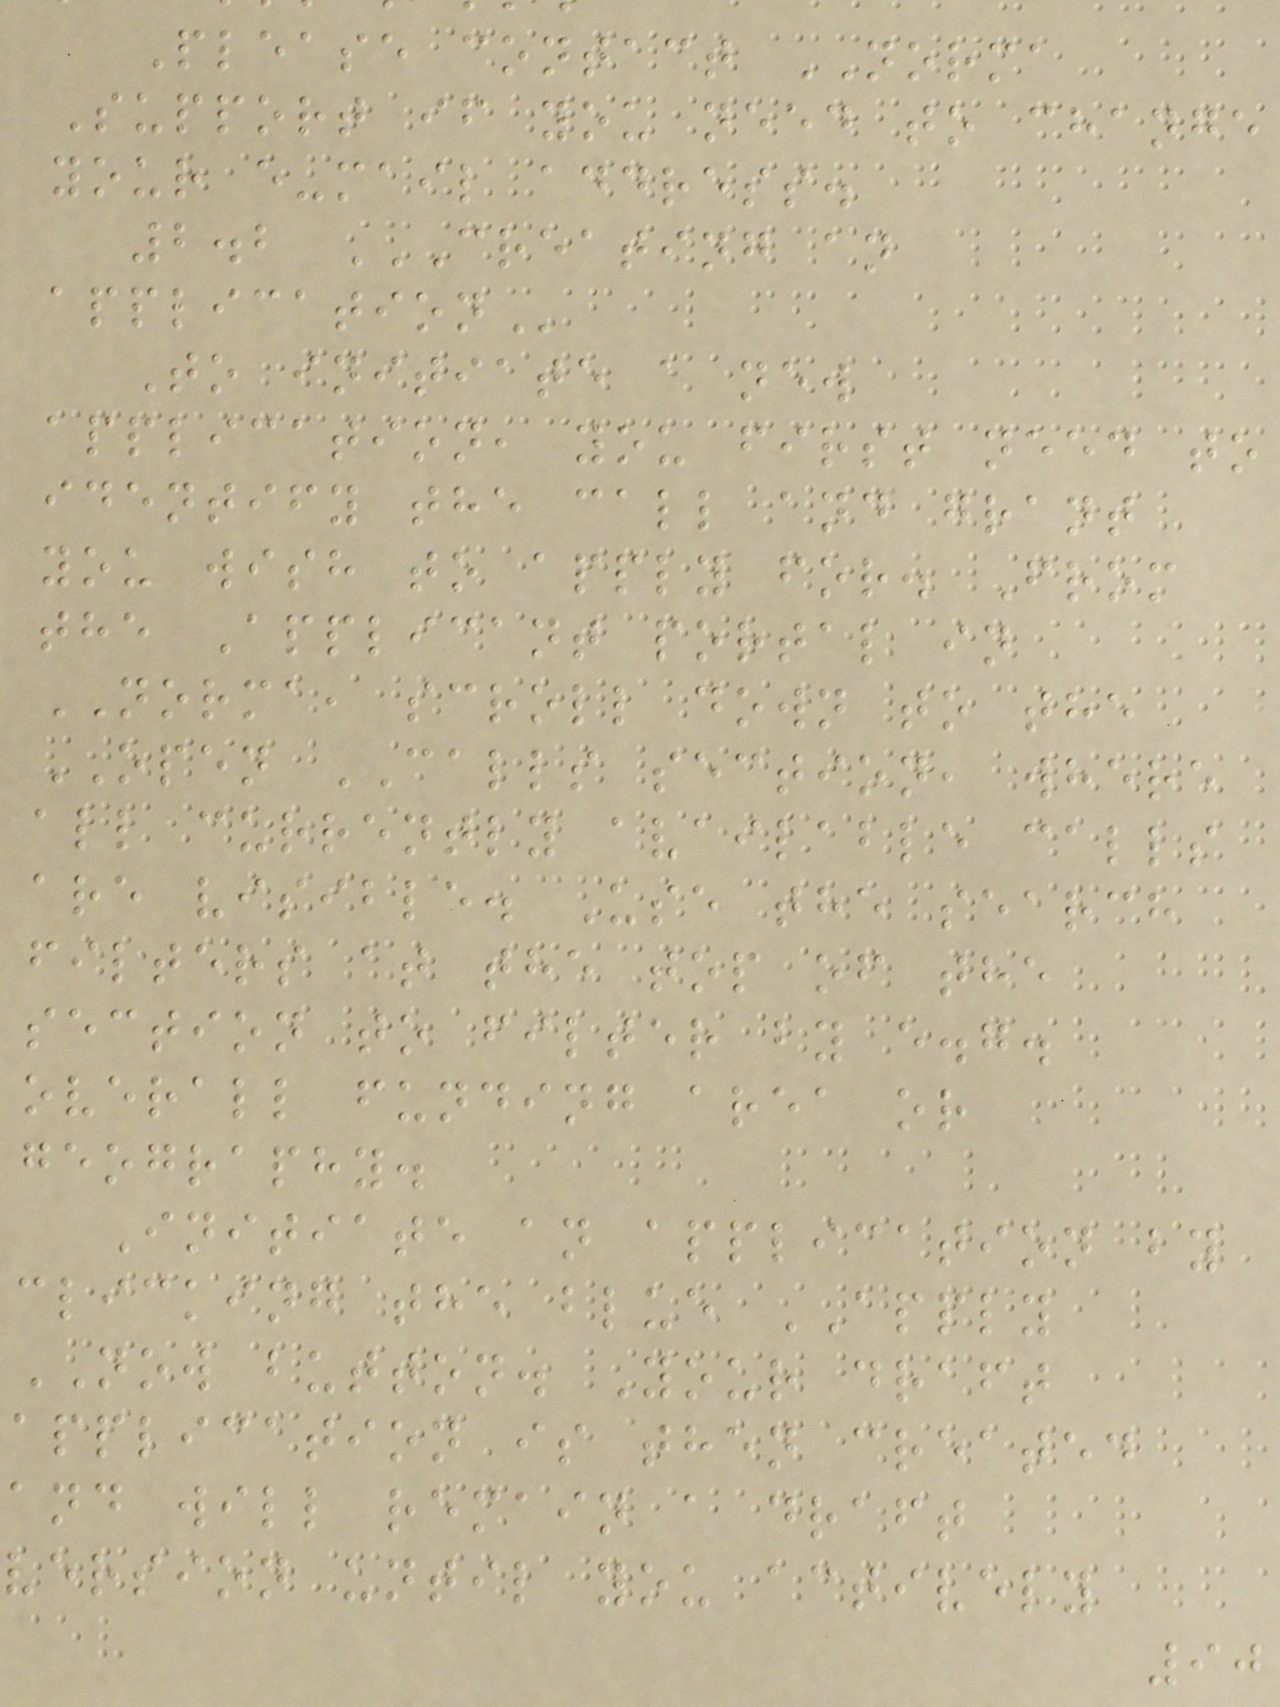Please contact NORMA
Support if you need to change
your e-mail address.
2.2 CREATING AN
To initiate a new
application, you first need to
identify the call and grant
you wish to apply for. From
the Applicant portal in
NORMA, scroll down to the
OPEN CALLS section, where
all currently available calls
are visible. Use the search
filters at the top of the
section to filter by e.g.
overall funding area or
geography.
Initiate an application by
clicking the blue APPLY
NOW button. Your draft
application is then created
and will remain a draft
version until you actively
90
